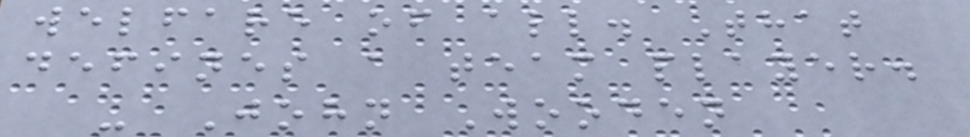welfare of all. That
defines a team player.
- John Wooden
